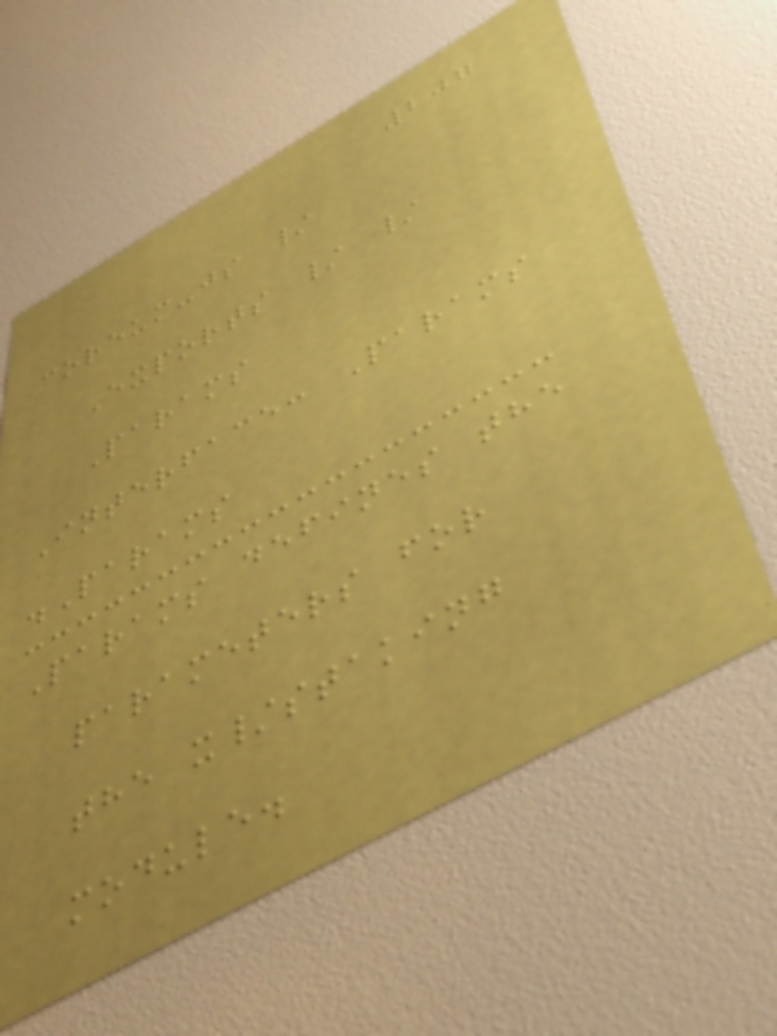207
coreum-js /
Exports / /
Params
Interface: Params
.Params
Params defines the
parameters for
the x/staking
module.
